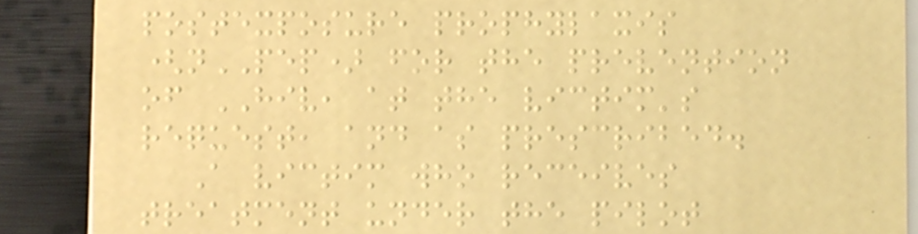postexposure prophylaxis
(nPEP) for the prevention
of HIV, at the victim's
request, and as prescribed.
A victim who receives
treatment under the pilot
